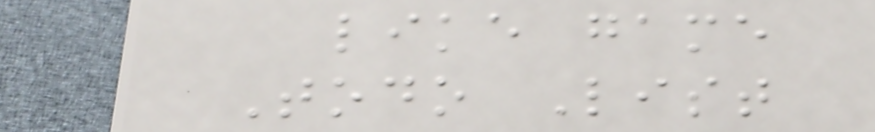like game
Todo List
